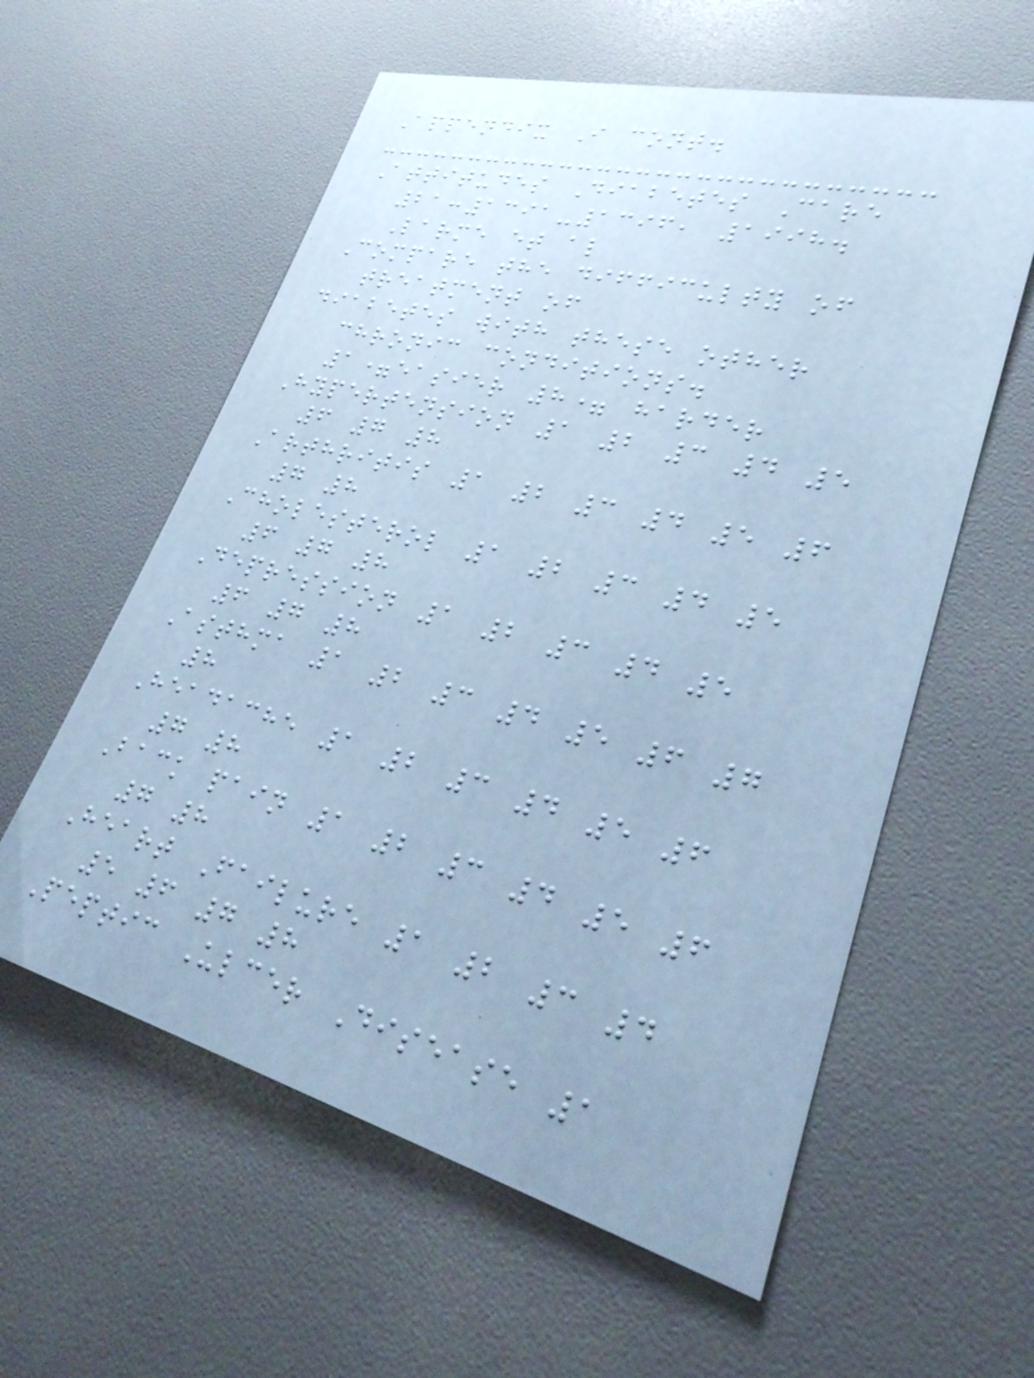Appendix I cont.
Attitudes Diabetes Care
21:1391-1396, 1998.
Larme et al
Compare the difficulty of
treatment of
diabetes with these other
chronic conditions.
1=easier 8= harder
Hypertension 1 2 3 4 5
6 7 8
Arthritis 1 2 3 4 5 6
7 8
Cholesterol 1 2 3 4 5
6 7 8
Depression 1 2 3 4 5
6 7 8
Asthma 1 2 3 4 5 6 7
8
Headache 1 2 3 4 5 6
7 8
Back pain 1 2 3 4 5 6
7 8
Heart Failure 1 2 3 4
5 6 7 8
Peptic Ulcer Disease 1
